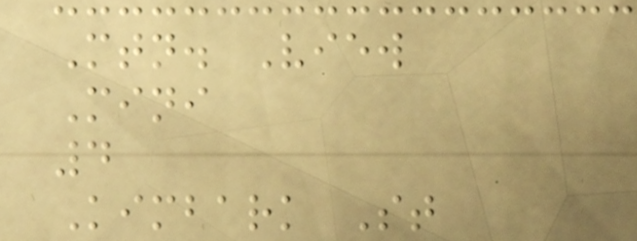Mtn. View
Mini
4
Kimbark St
